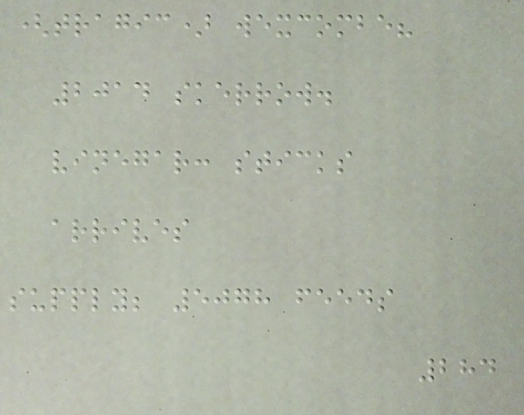(tragic) wexcombe?
2014 skerrow.
vinegar: sticks
arrives
supply; 5078 feeds
284
